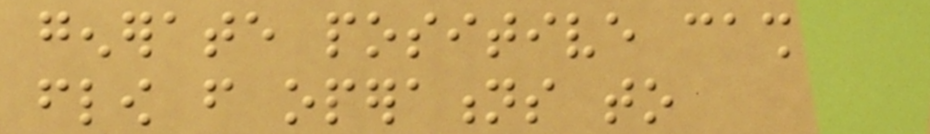generate positive cash
flow from operations to
